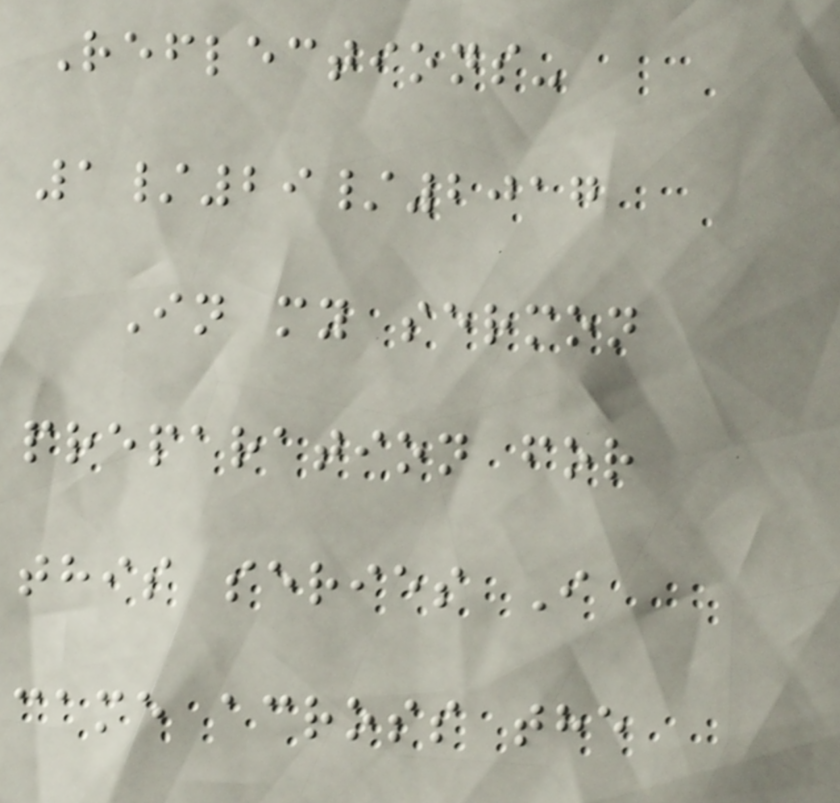Reflections-
1/29/2017
In my sermon
preparation for
this series I
came across the
